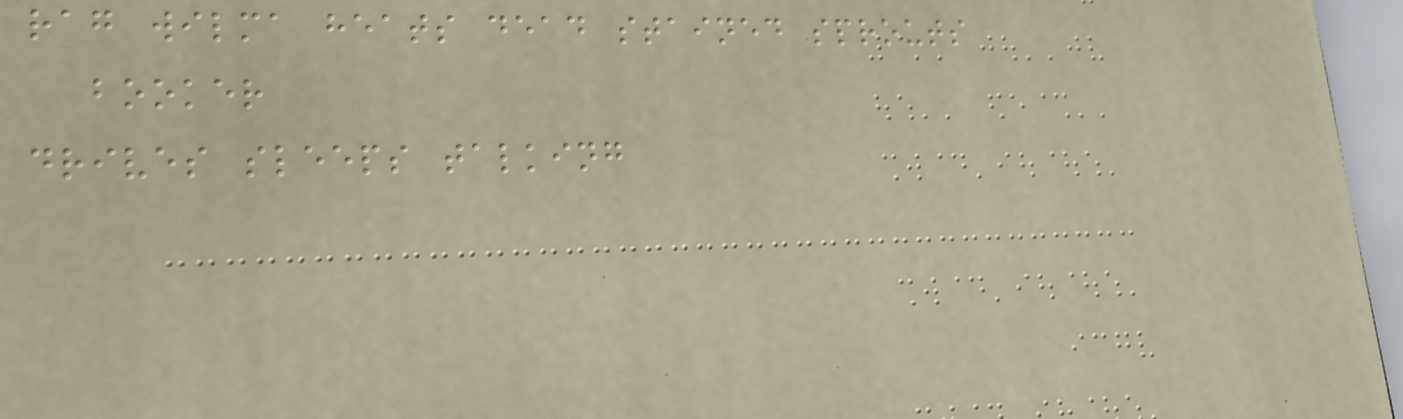rag wilma heats dead stained sprouts
booker
drives sleeps talking
